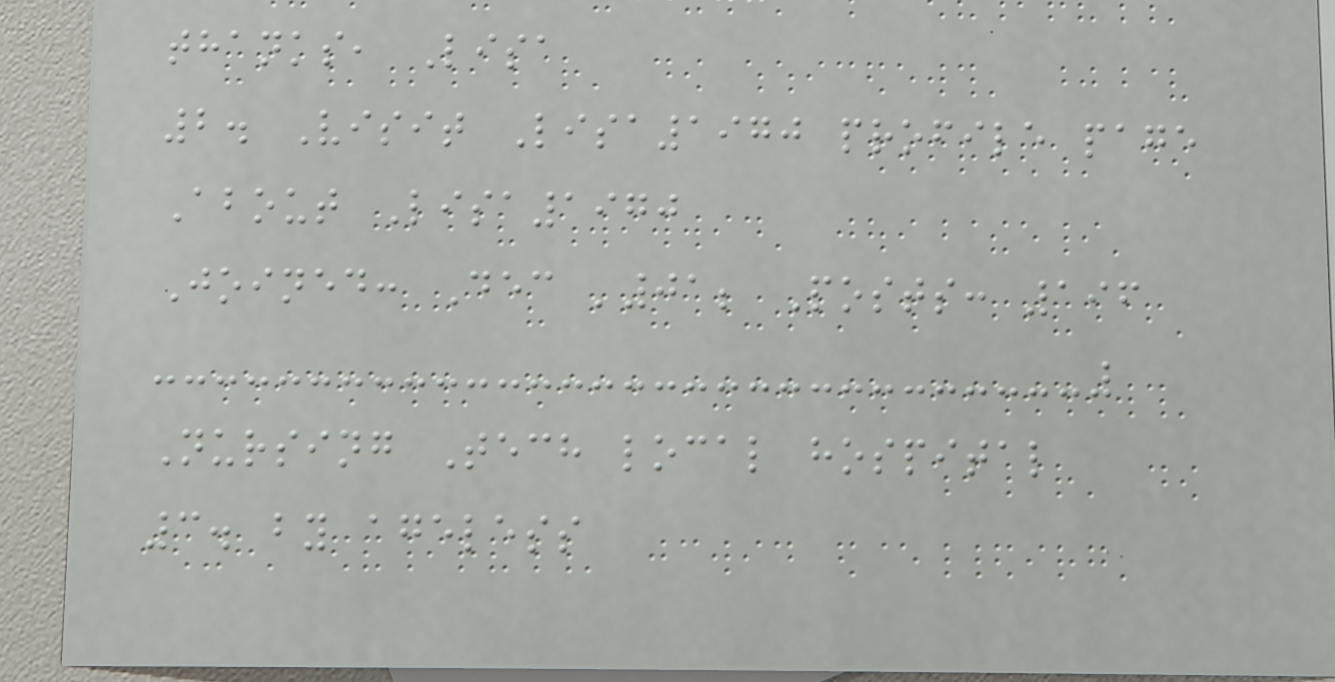thanks, Lisa
2. Visit Lisa1970 profile page
About Lisa1970
Joined: Dec '01; Posts: 196
Nursing Tech local hospital
3. by ageless
